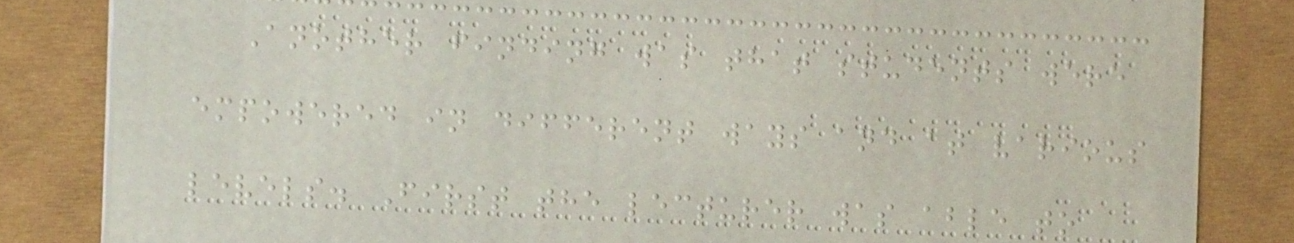Another finding was that students were
empowered in different ways and at various
levels. First the lecturer was able to
